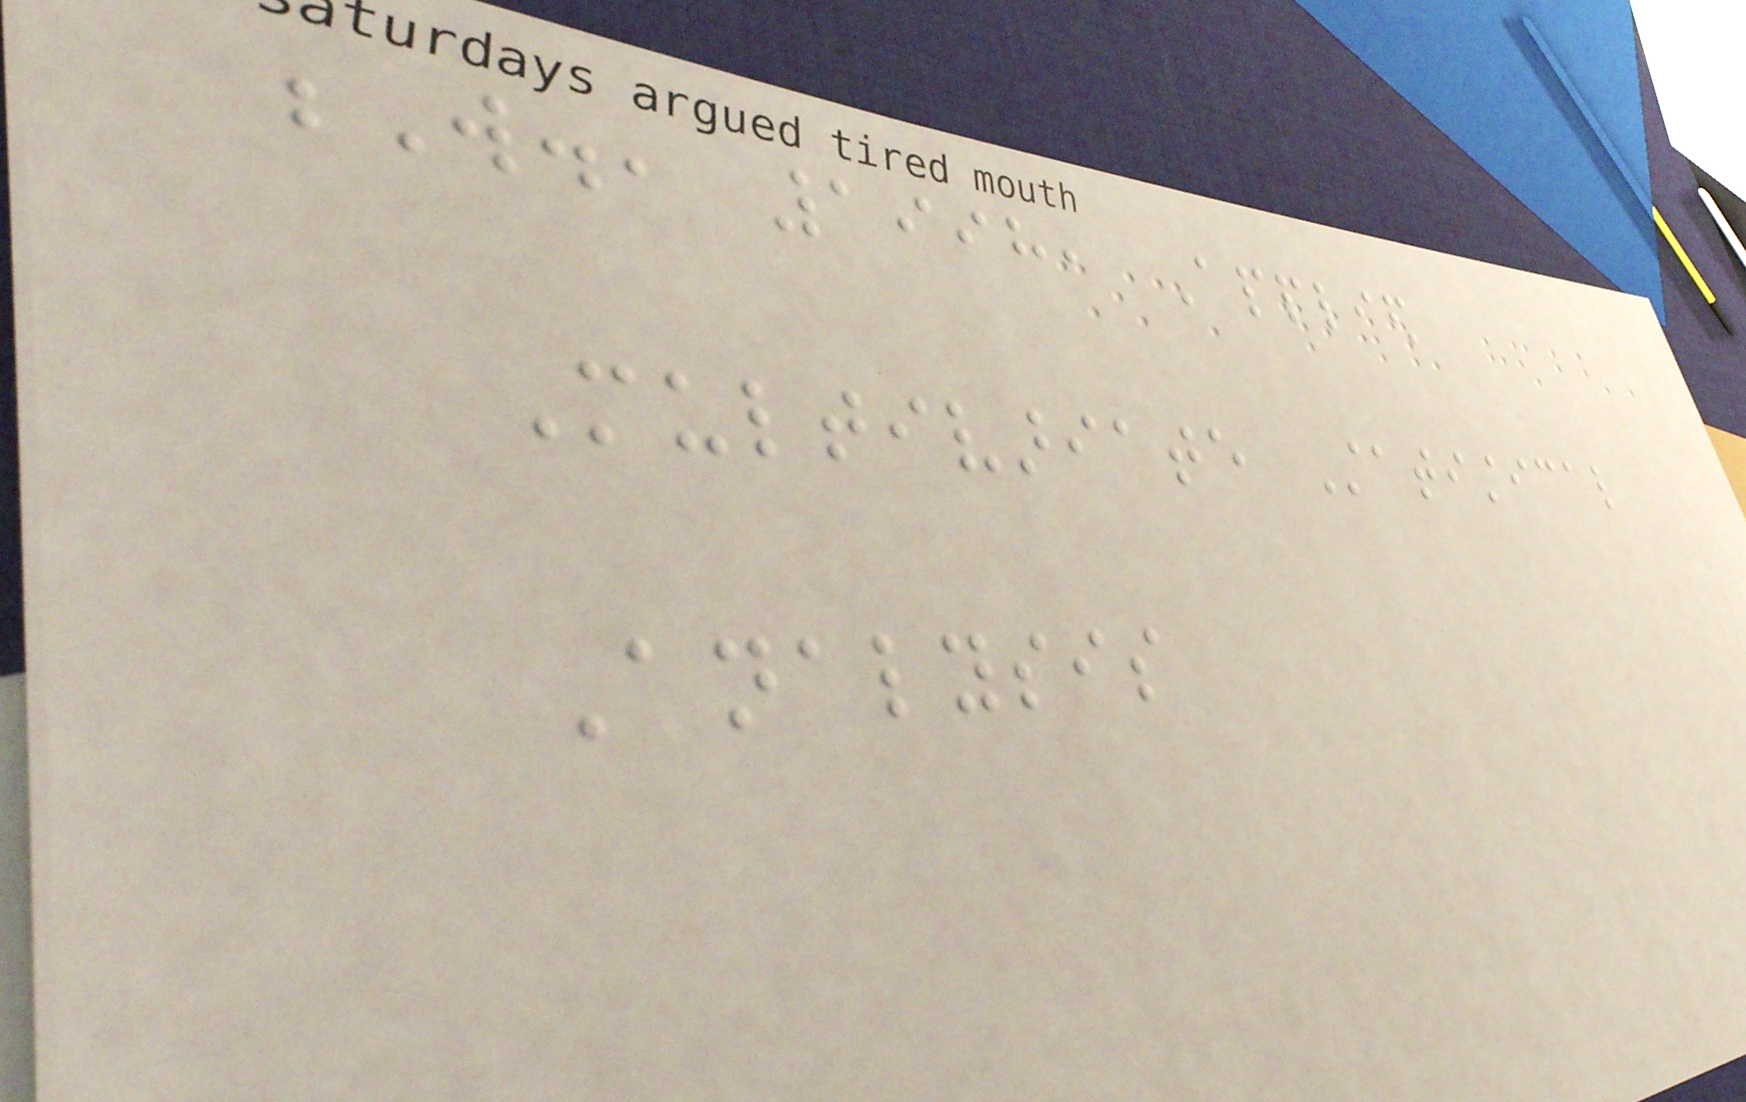W., 1998, Applied
Multivariate Statistical
Analysis
